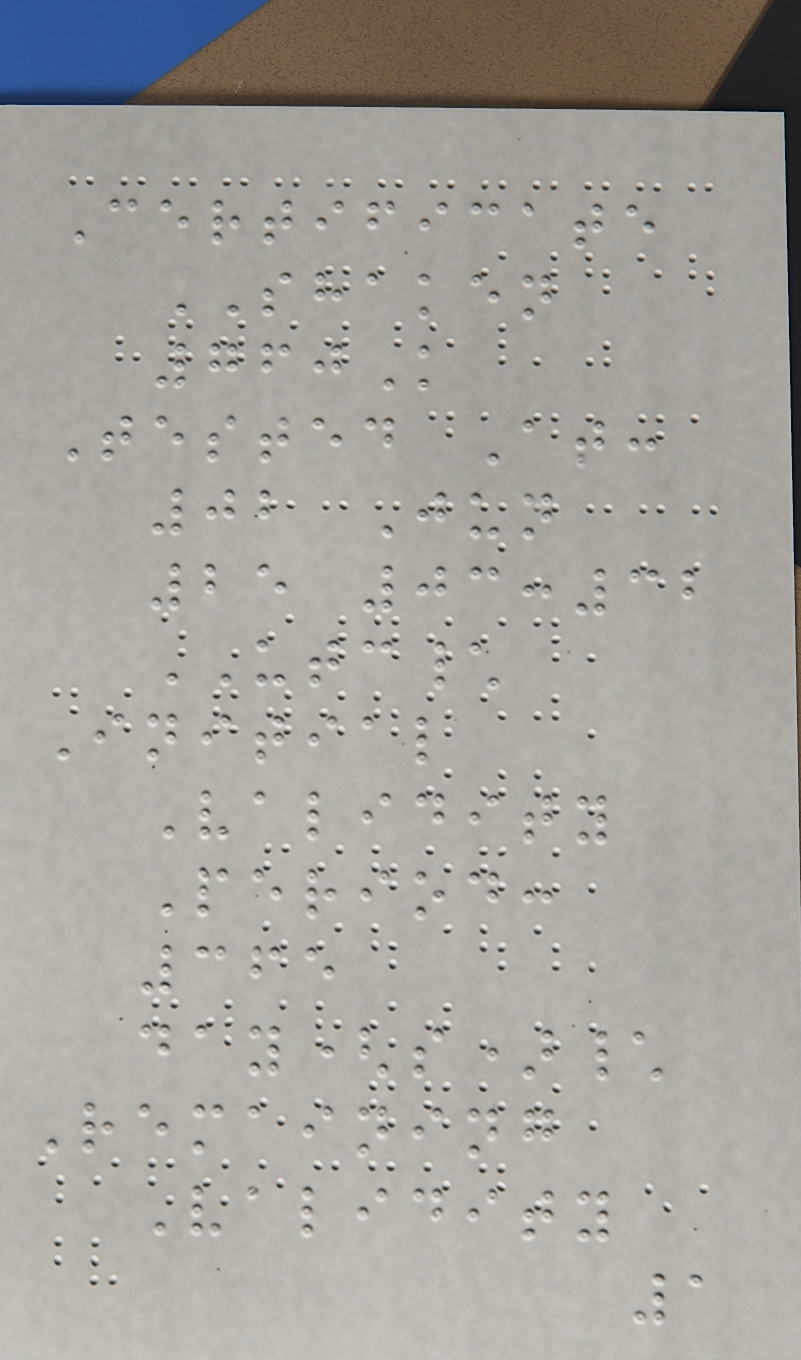Certificate
SHAKEN
760K
Tested At:
02 Jun
25 03:32
UTC\
Initial
Validity
Period:
365
day(s)\
Remaining
Validity
1
